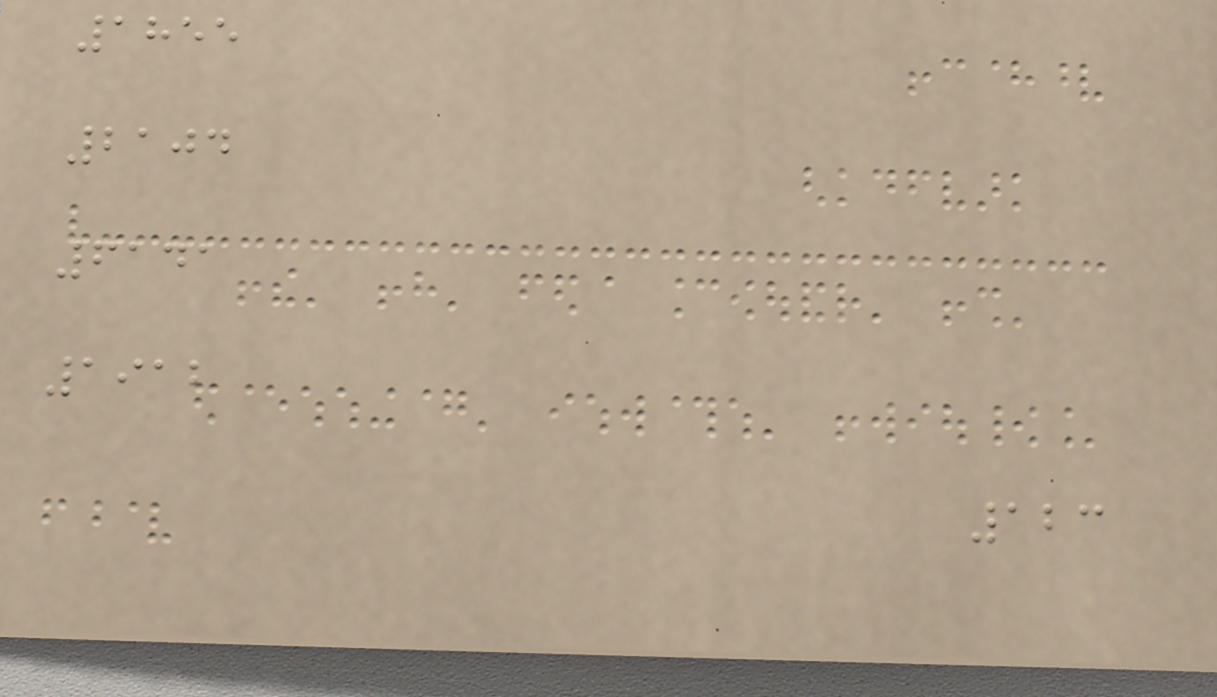1855
2104
6141
1912
123
